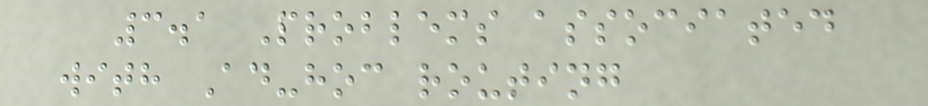3.1 Problems associated
with Ad-hoc routing
